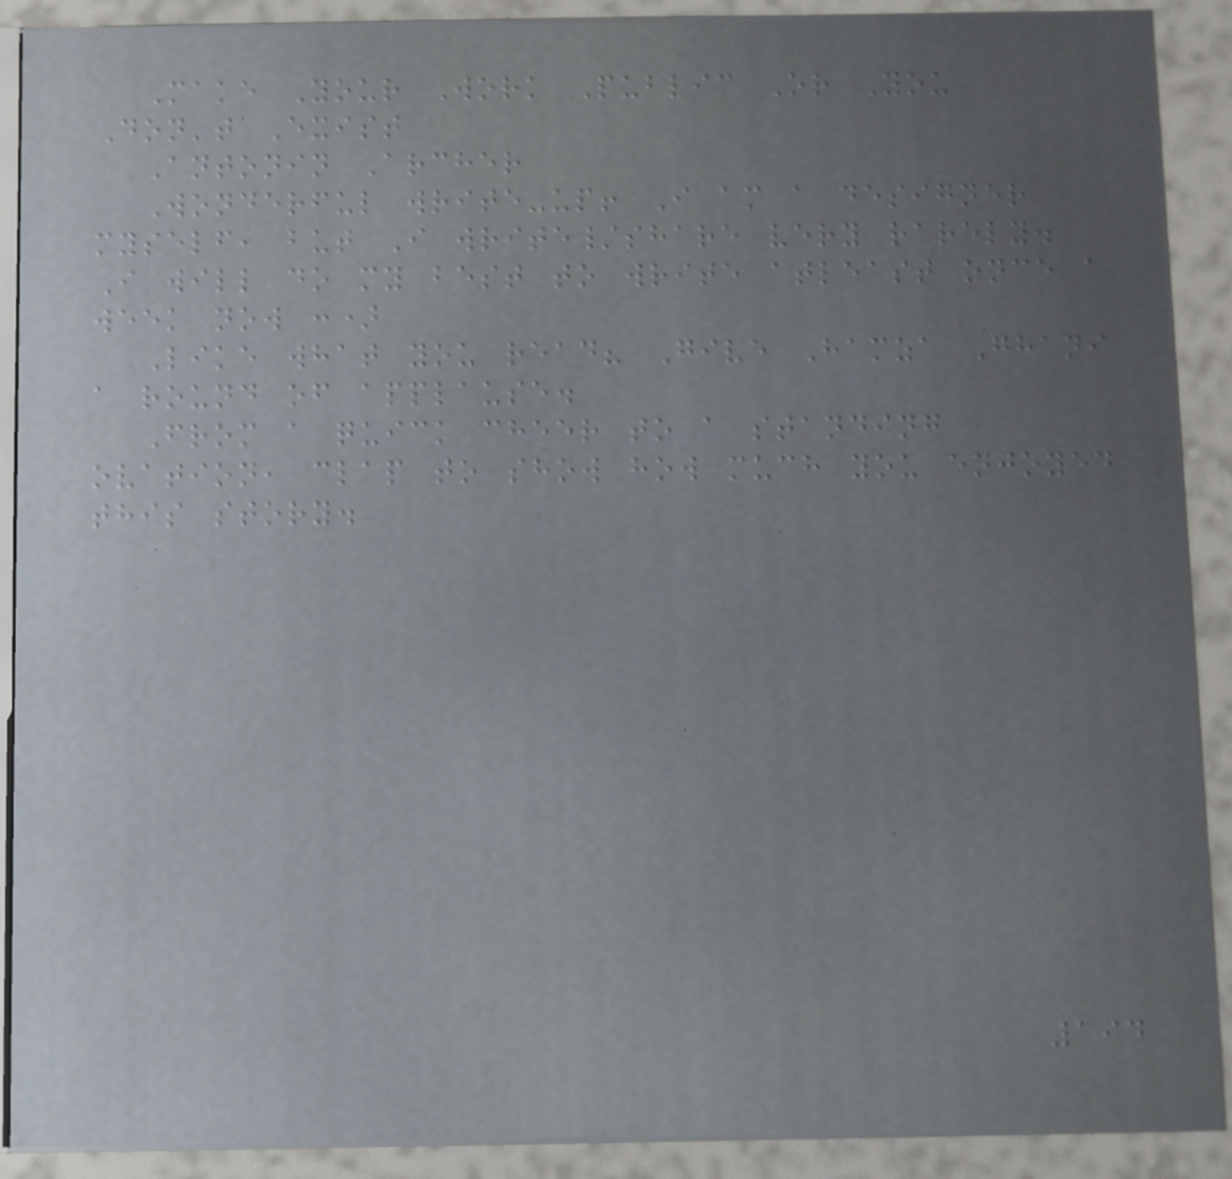Make Your Work Public Or You
Don't Exist
Antonin Archer
Wonderful write-up! I am a designer
myself, but I write/share very rarely.
I will do my best to write atleast once a
week now :)
Like what you read? Give Hamza Ghani
a round of applause.
From a quick cheer to a standing
ovation, clap to show how much you enjoyed
this story.
194
